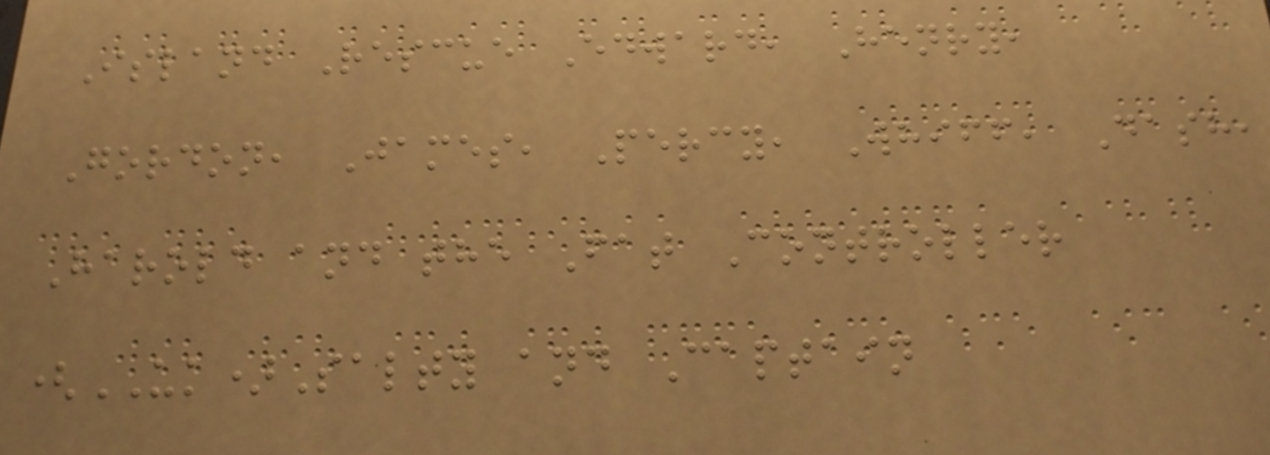Island Rescue Edward, Henry,
Gordon, James, Percy, Whiff, Dash,
Harold and the Fat Controller
(UK)Salty and Captain
